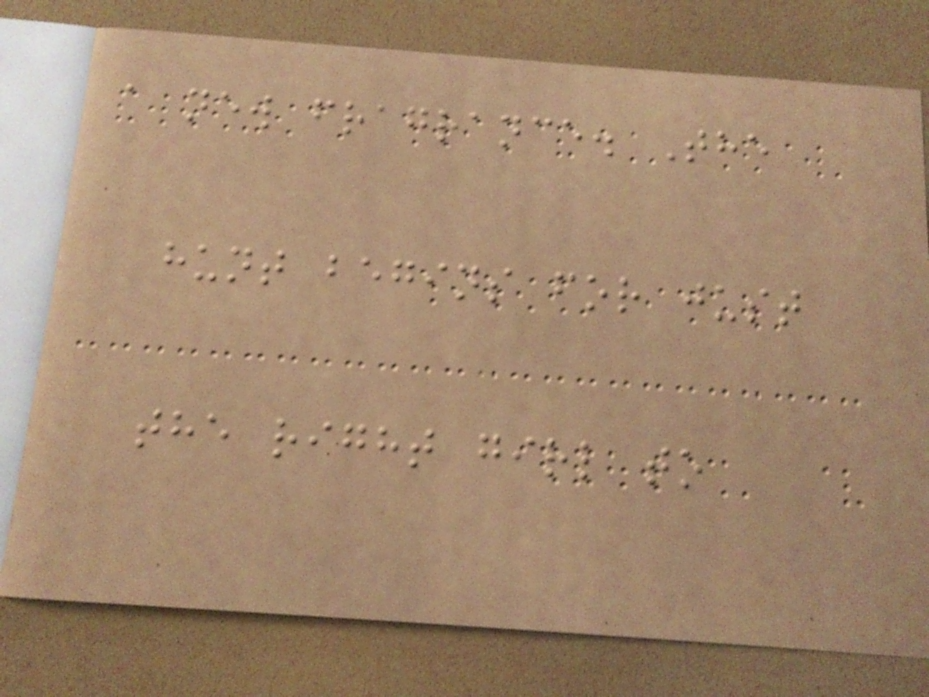a new fragrance. The
hunt begins for just
the right girl to
